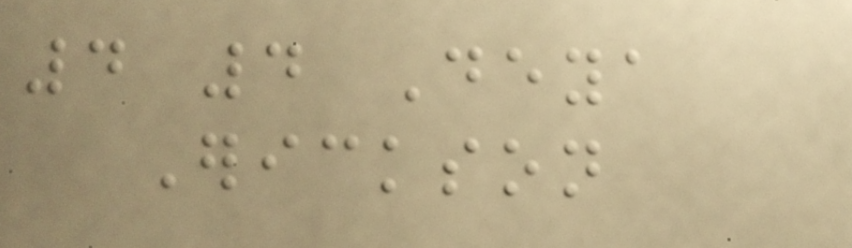4 4 Deya
Erickson
